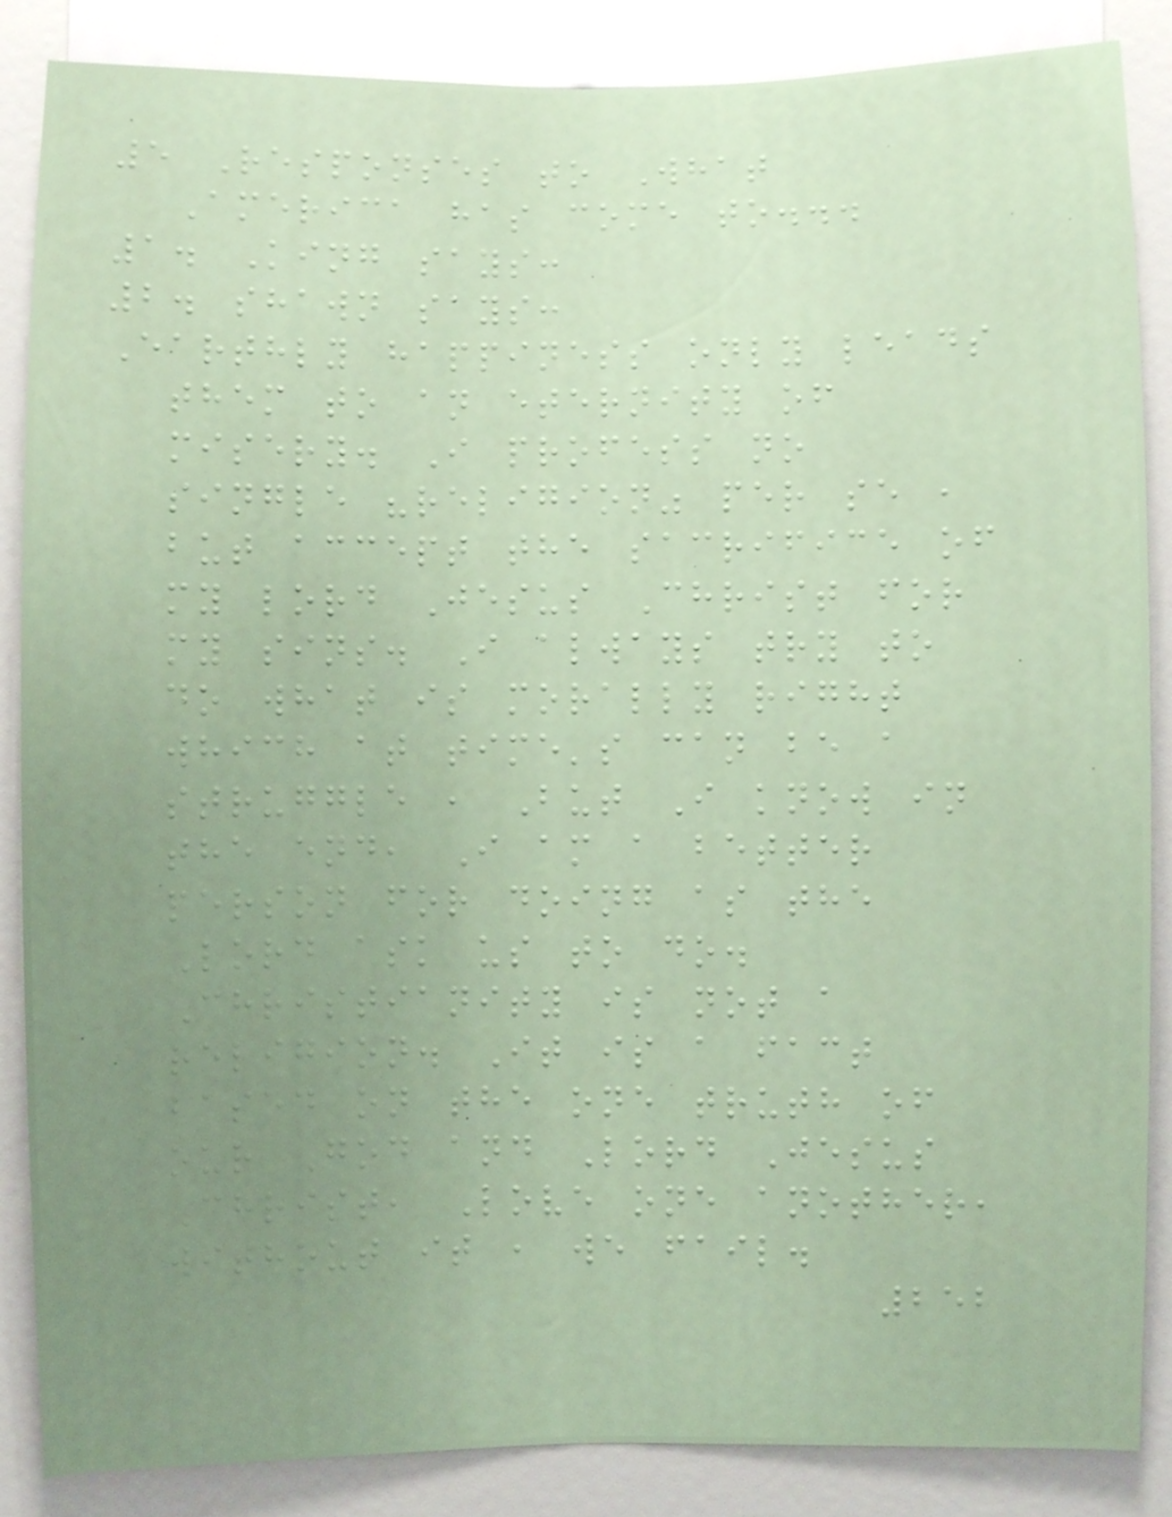5 Responses to What
America has come to...
1. King says:
2. shawn says:
Earthly happiness only leads
them to an eternity of
misery. I profess no
single "religion" per se ,
but accept the sacrifice of
my lord Jesus Christ for
my sins. I always try to
do what is morally right
which at time's can be a
struggle , But I know in
the end, I am a better
person for doing as the
Lord ask us to do.
Christianity is not a
religion. It is a fact
based on the one truth of
our God and Lord Jesus
Christ, Love one another,
without it , we fail.
252
